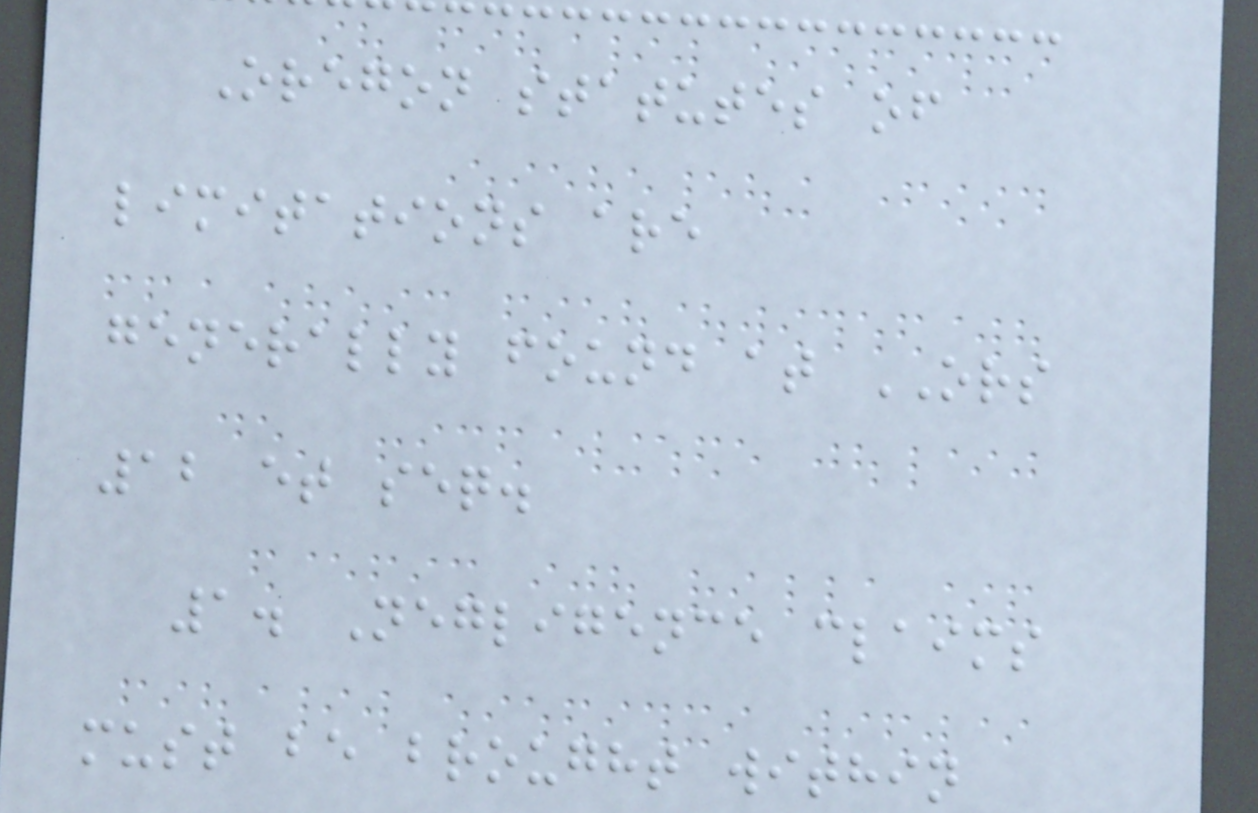Oregon statutes of
limitations are
generally found at ORS
12 et seq.
1. Negligence claims
must be brought within
